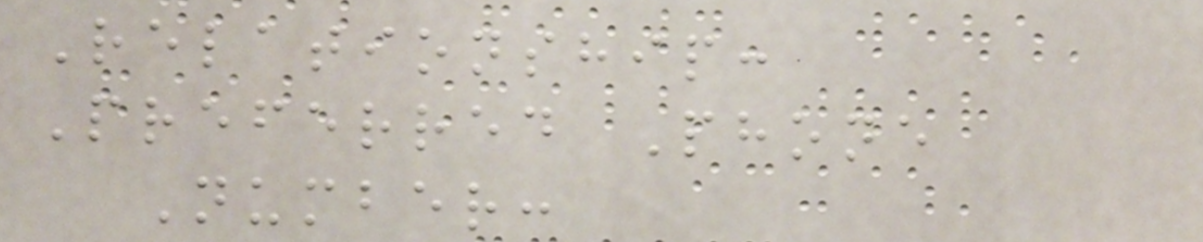Relationship:
Preferred Phone
Number:
